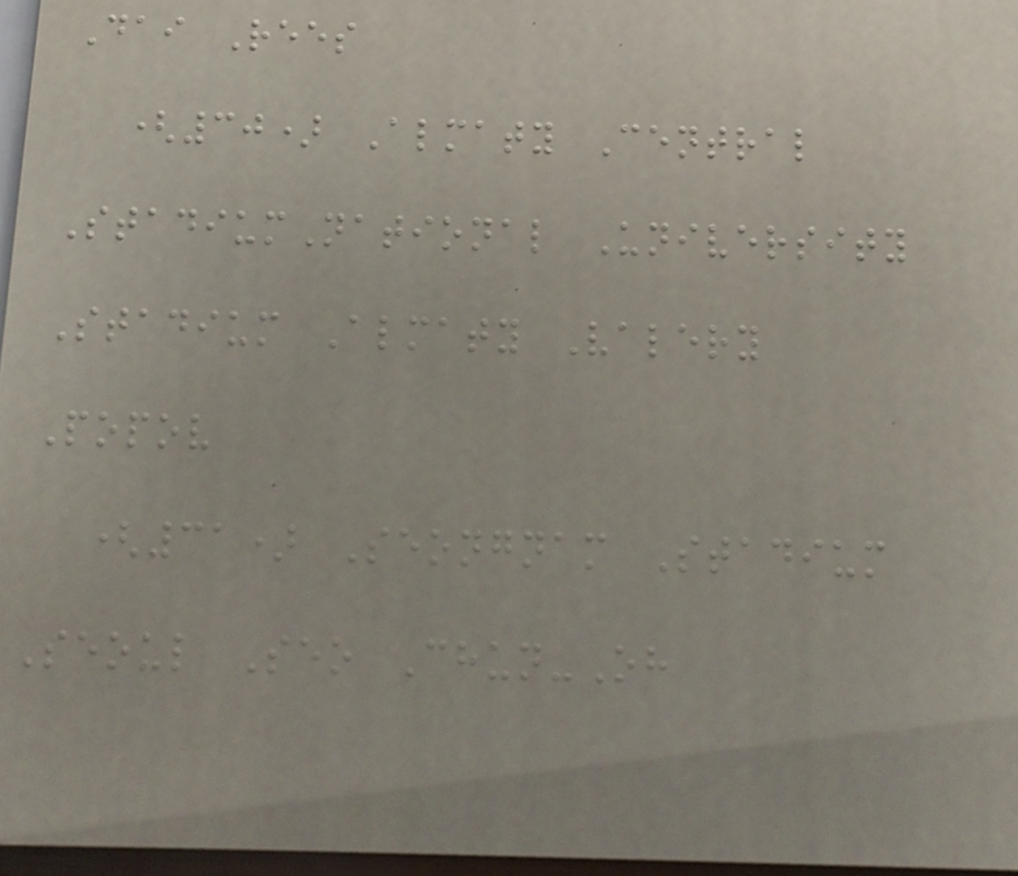Dai Rees
(30) Almaty Central
StadiumNational University
Stadium Almaty Valery
Popov
(31) Seongnam Stadium
Seoul Seo Chun-Oh
